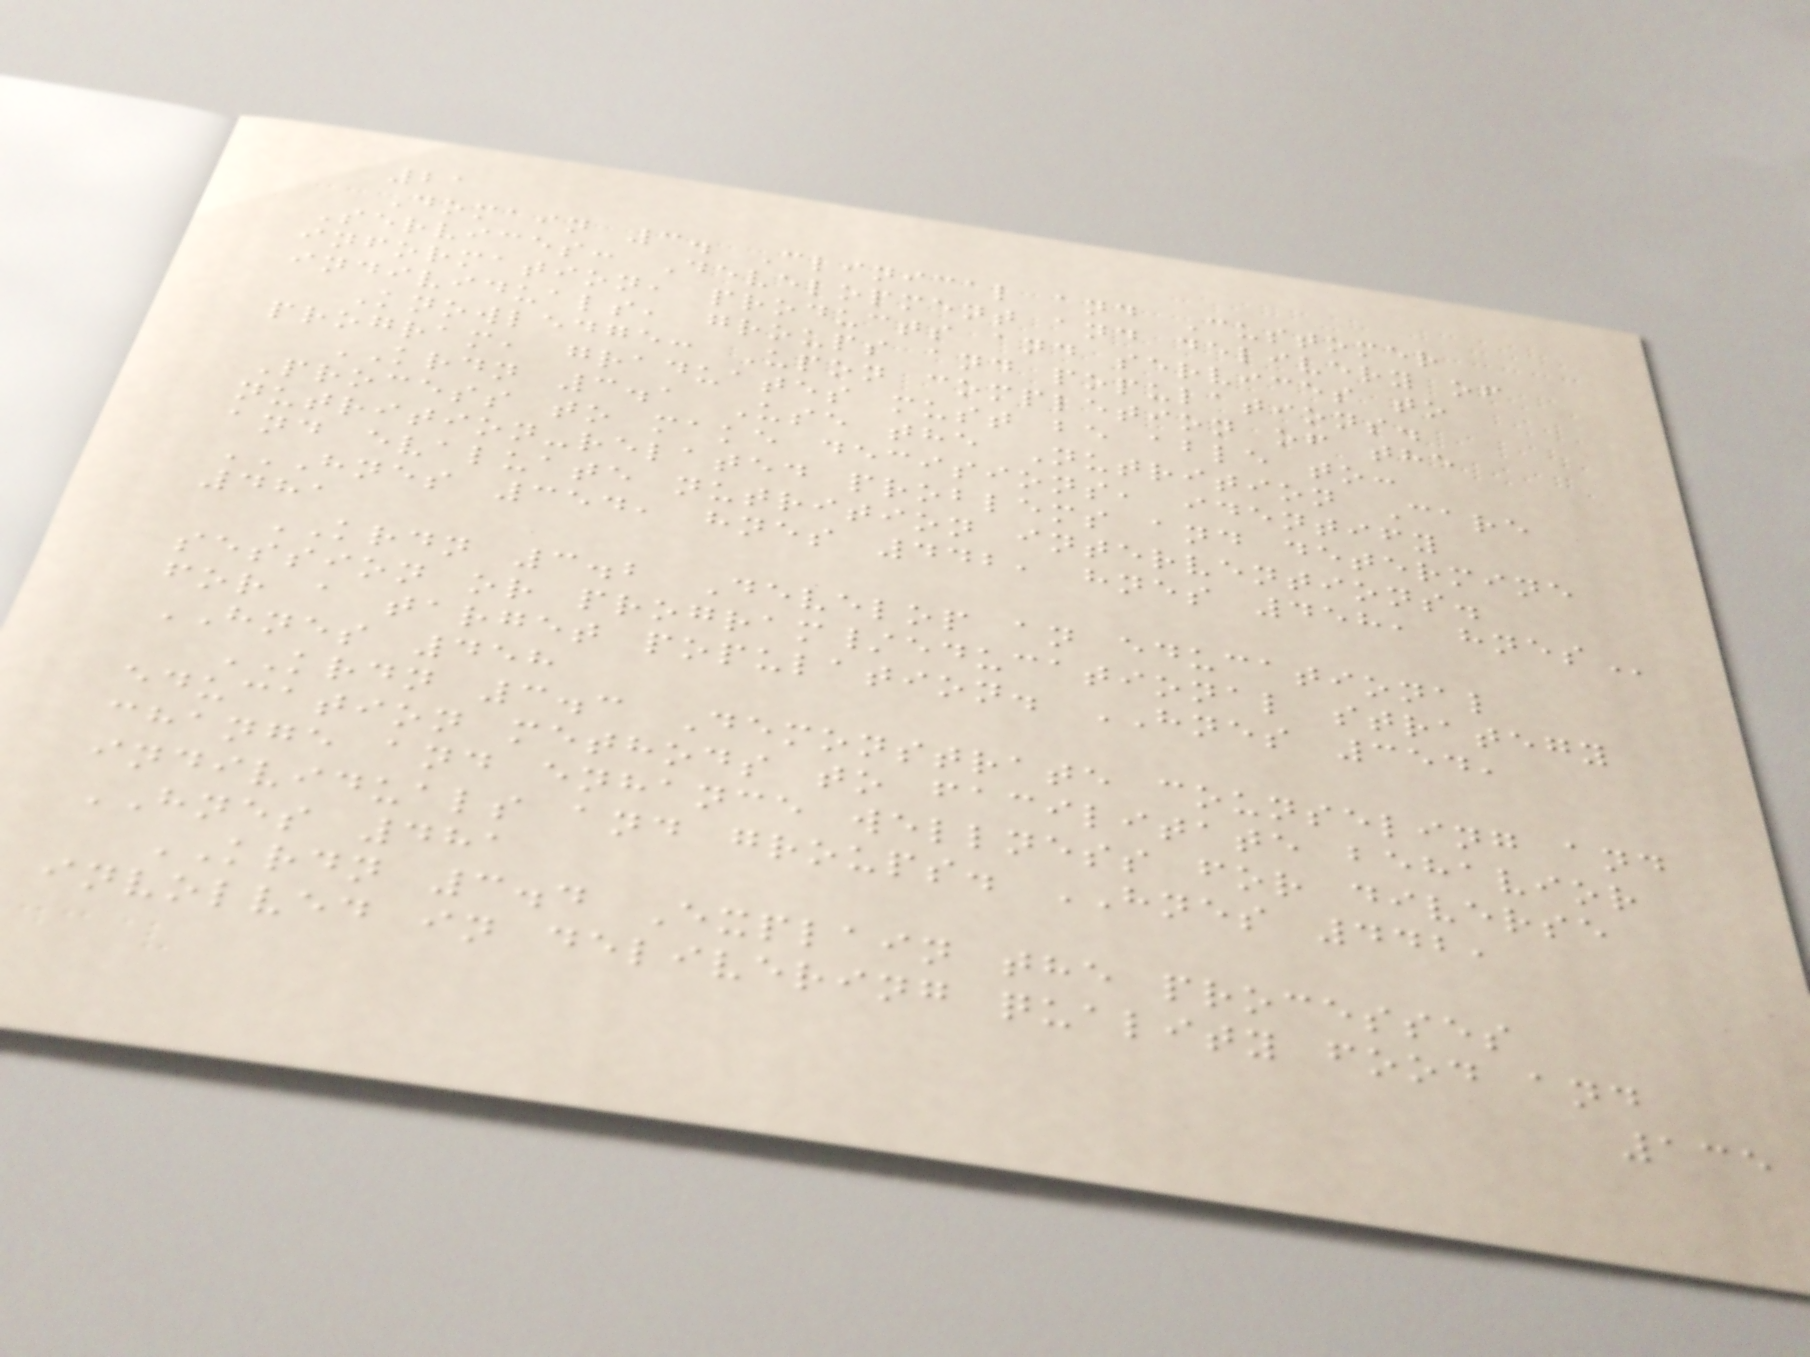21
Domain 3. Clinical and Customer
Services: Development and delivery of
information, products and services to
individuals, groups and populations.
Knowledge: Upon completion of the
program, graduates must be able to:
KRDN 3.1 Use the Nutrition Care
Process to make decisions, identify
nutrition-related problems and determine
and evaluate nutrition interventions.
HNES 354, HNES 442, HNES 458, HNES
481
KRDN 3.2 Develop an educational
session or program/educational strategy
for a target population. HNES 354,
HNES 458
KRDN 3.3 Demonstrate counseling and
education methods to facilitate behavior
change and enhance wellness for diverse
individuals and groups. HNES 442,
HNES 481
KRDN 3.4 Explain the processes
involved in delivering quality food and
135
